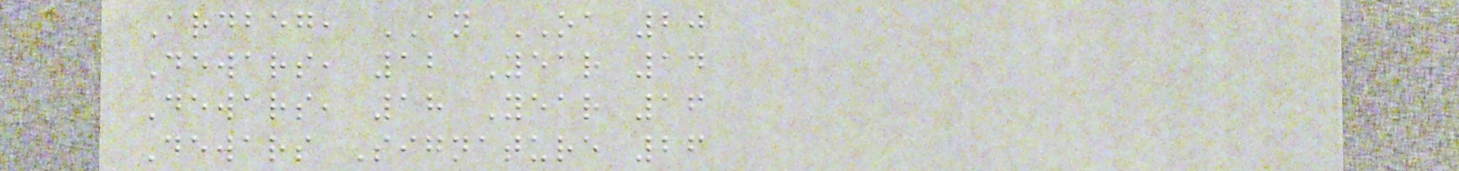Ardbeg, AN OA 20
Dewars, 12 Year 14
Dewars, 18 Year 16
Dewars Signature 26
